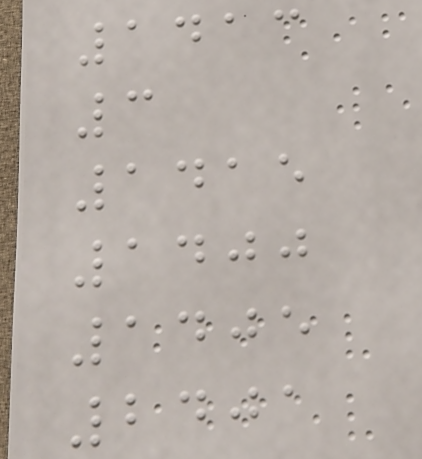1413
3
1415
1400
1405
2401
